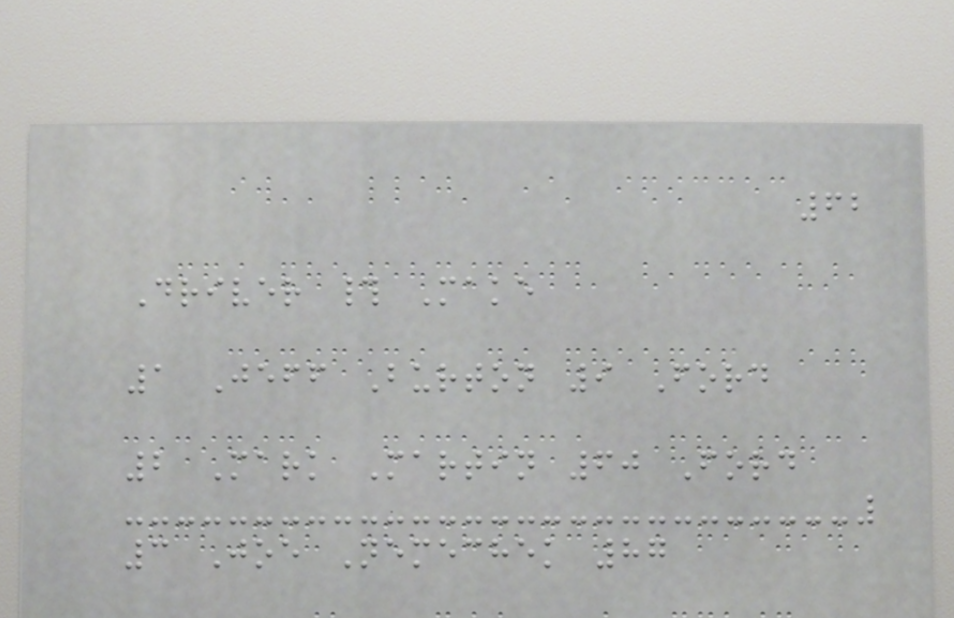62
Driver # Make
1 Jeff Burton 9 Ford
2 Mark Martin 60 Ford
3 Joe Nemechek 87
